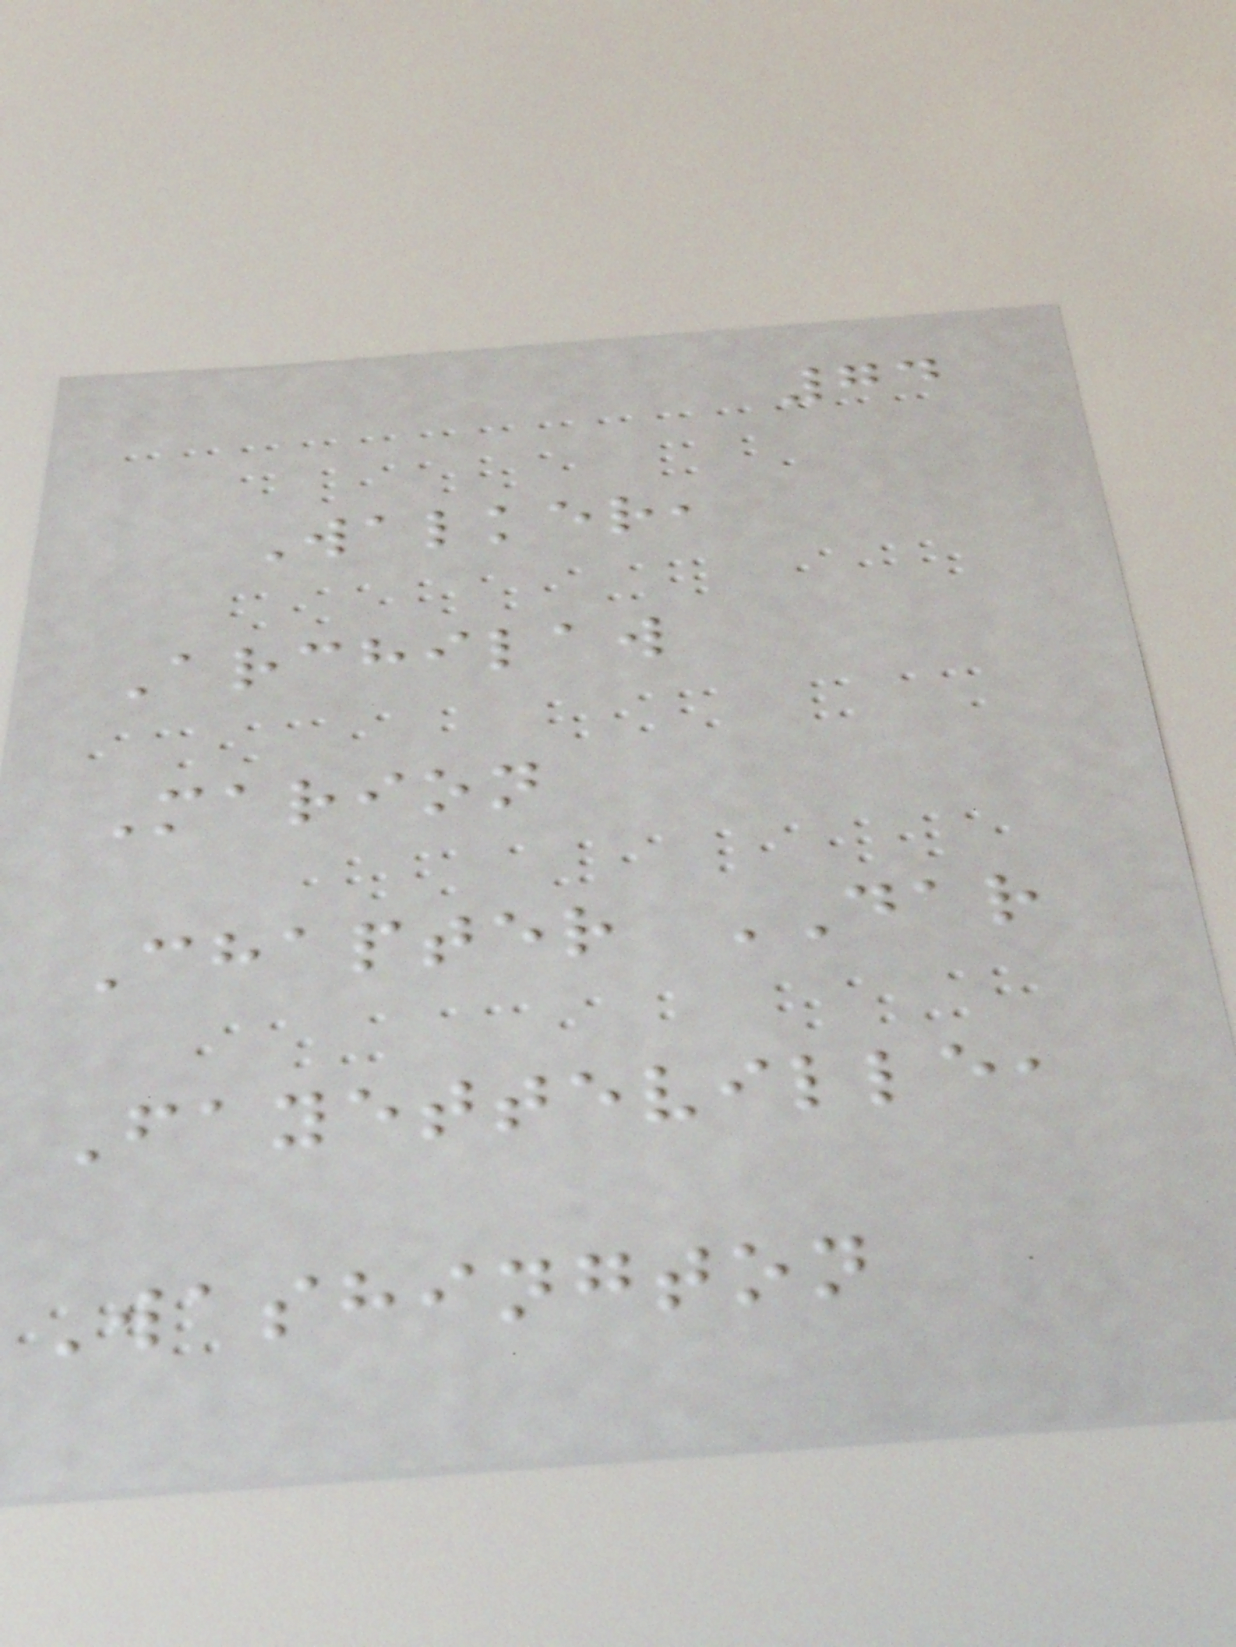74
Walker,
Archilaw
Marion
Chapter DAR
Fayetteville,
Washington
